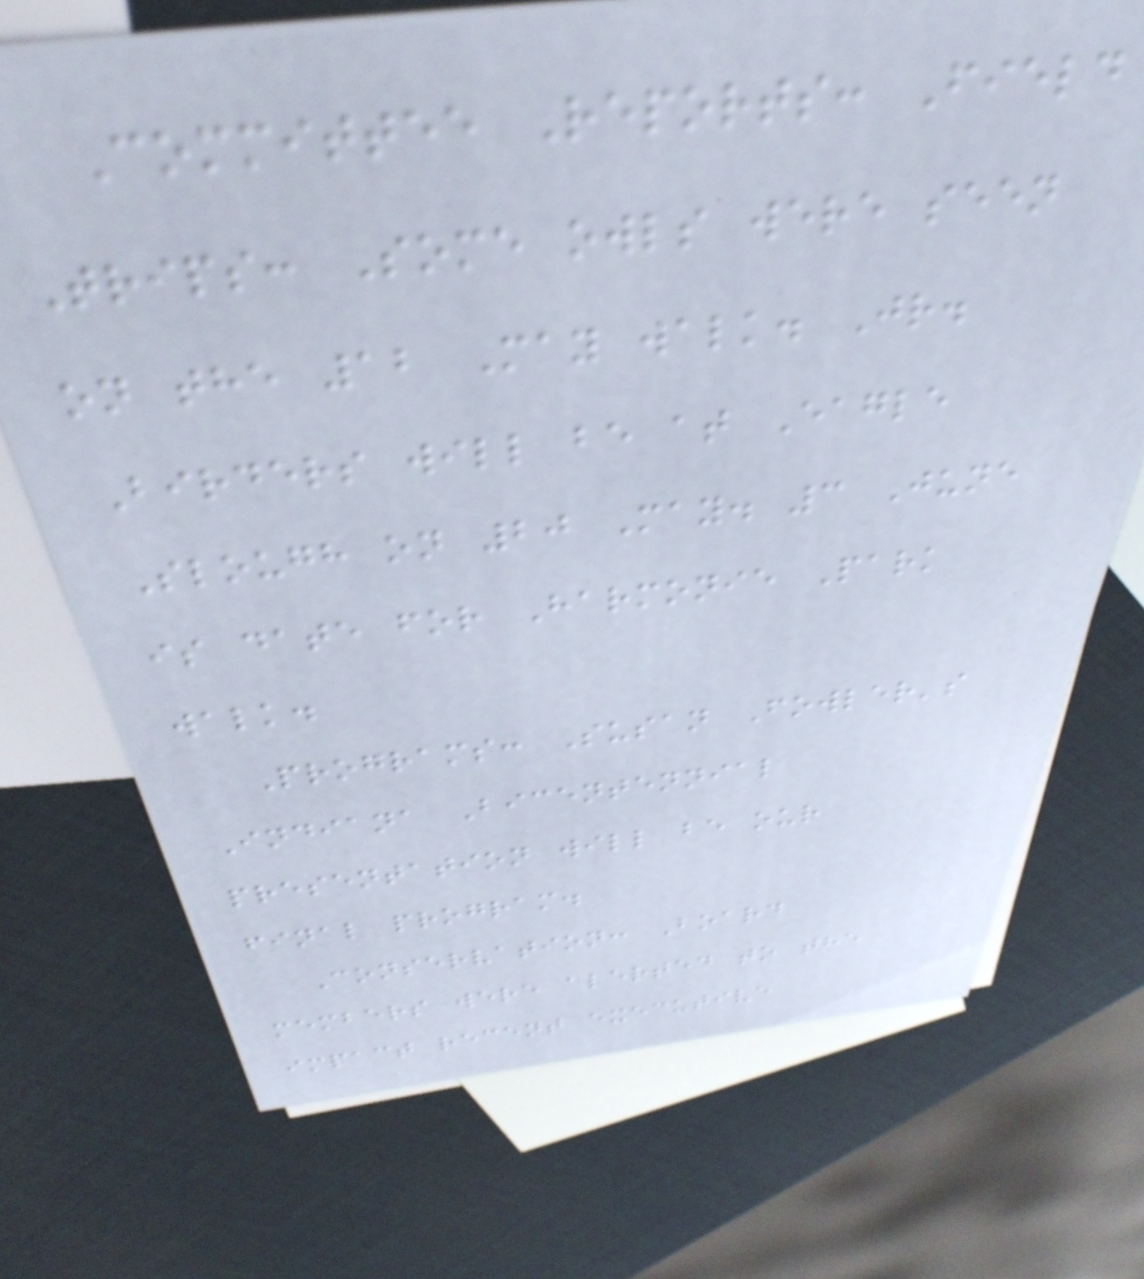Committee Reports: Field
Trips: Some owls were seen
on the 12 May walk. Jr.
Birders will be at Eagle
Slough on 20 May. 3 June
is date for Harmonie Park
walk.
Programs: Susan Fowler's
Indiana Bicentennial
presentation will be our
final program.
Conservation: Board
members were alerted to the
impact recent executive
